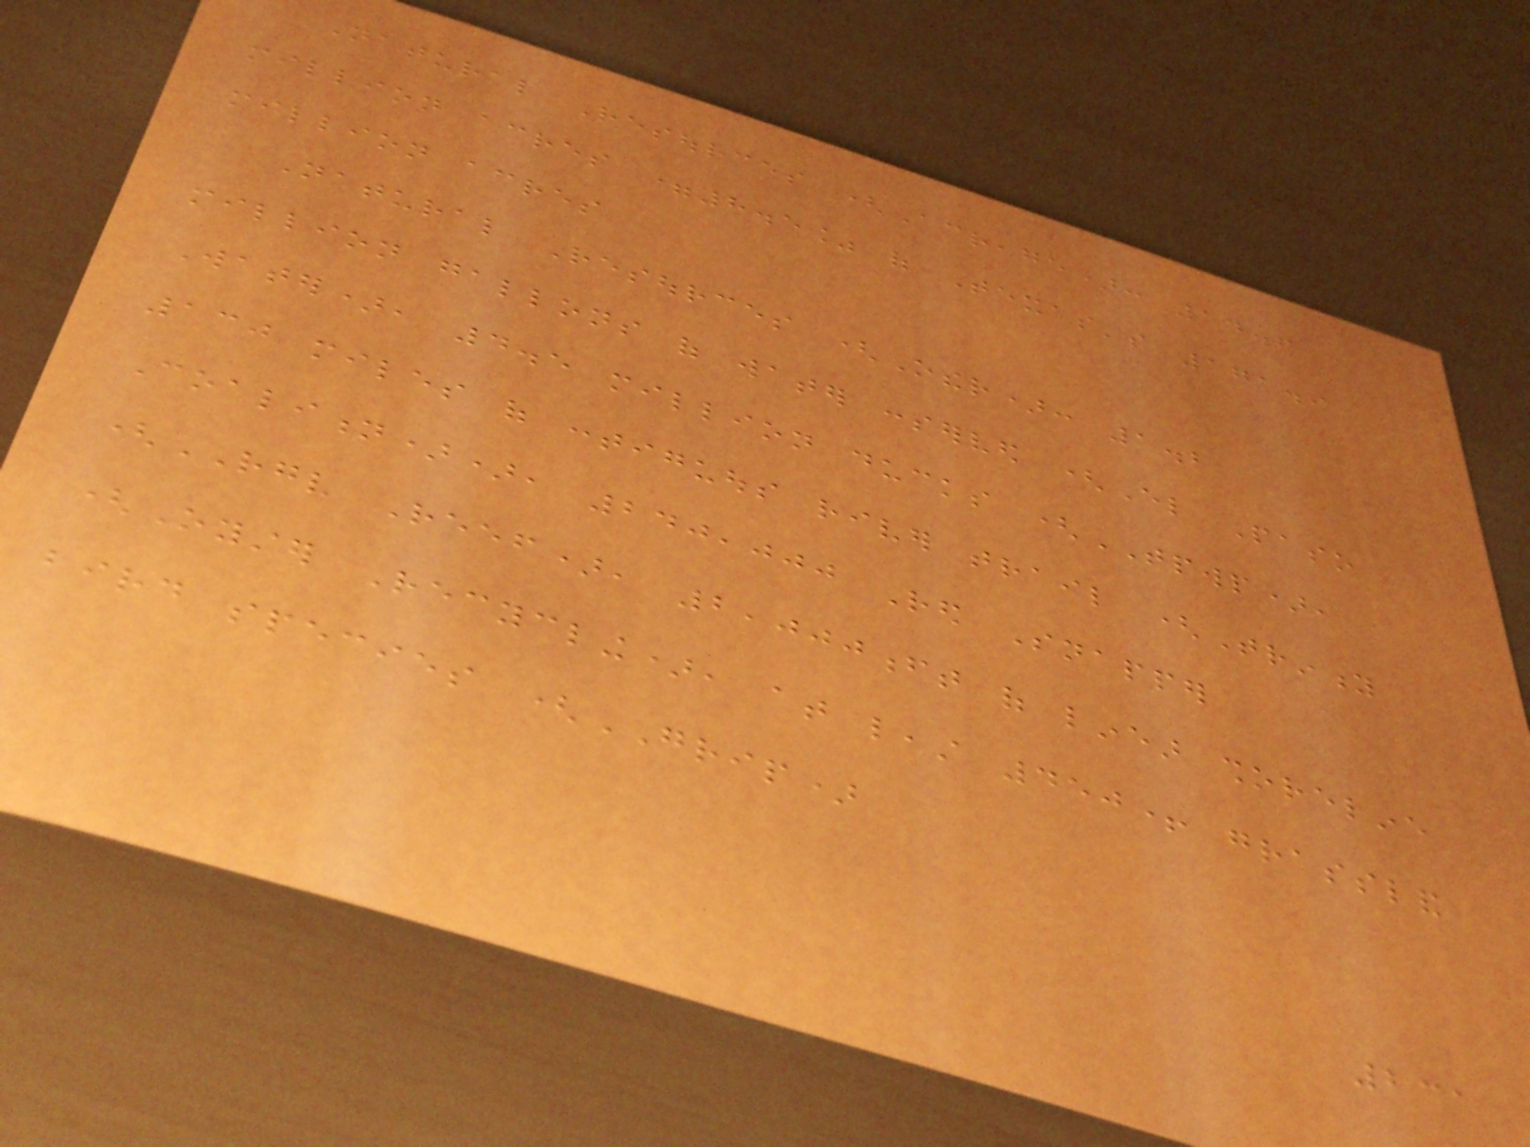Natural Resources (Acreage): 14.6
million acres =8.5% of Texas's 171.9
million acres
Natural Resources (Other): 1.2
million gallons of water conserved (El Paso
Water), 4.5 million ducks (TPWP),
130 miles of contiguous river trail (Trinity
Coalition)), 240,000 Red Snapper
(RGV Reef), 2,000ft of linear shoreline
(Oyster Recycling), at least 450+ grassland
bird species (GRIP)
231
